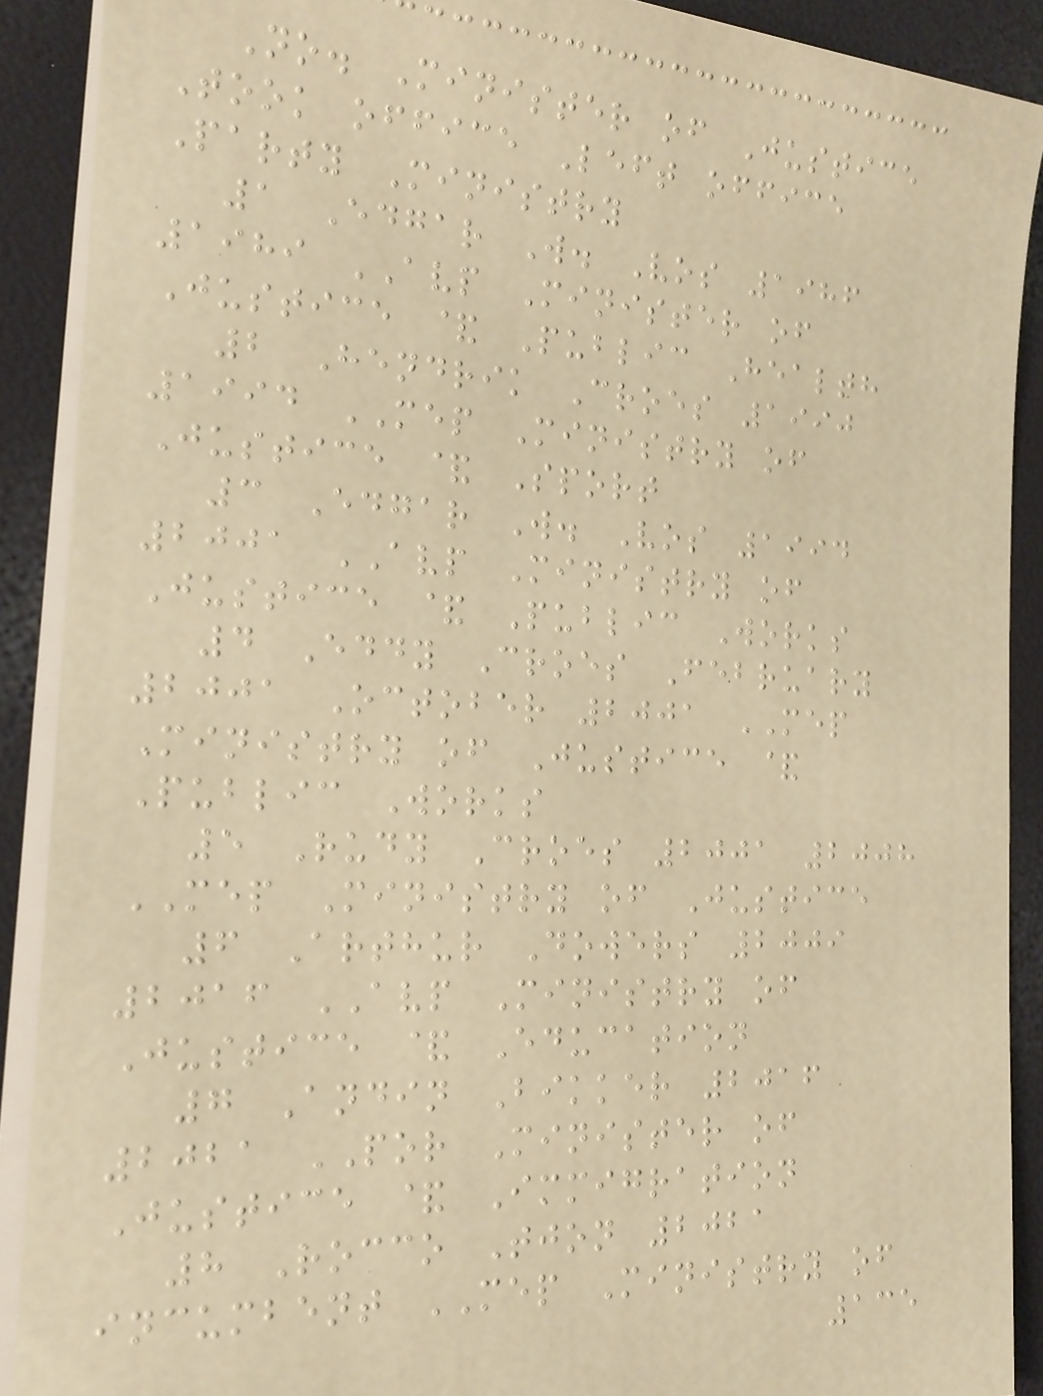No. Minister of Justice
Took office Left office
Party Ministry
1 Edgar W. Vos 1986
1989 AVP Minister of
Justice & Public Health
2 Hendrik Croes 1990
1994 MEP Ministry of
Justice & Sport
3 Edgar W. Vos 1994
2001 AVP Ministry of
Justice & Public Works
4 Eddy Croes February
2001 October 2001 MEP
Ministry of Justice &
Public Works
5 Rudy Croes 2001 2008
MEP Ministry of Justice
6 Arthur Dowers 2009
2016 AVP Ministry of
Justice & Education
7 Andin Bikker 2016
2021 POR Minister of
Justice & Immigration
8 Rocco Tjon 2021
incumbent MEP Ministry of
135
